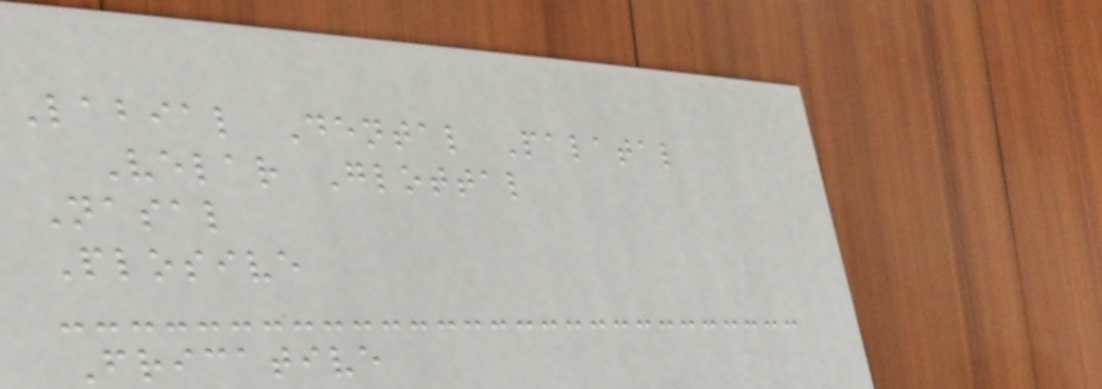Labial Dental Palatal
Velar Glottal
Nasal
Plosive
Fricative
